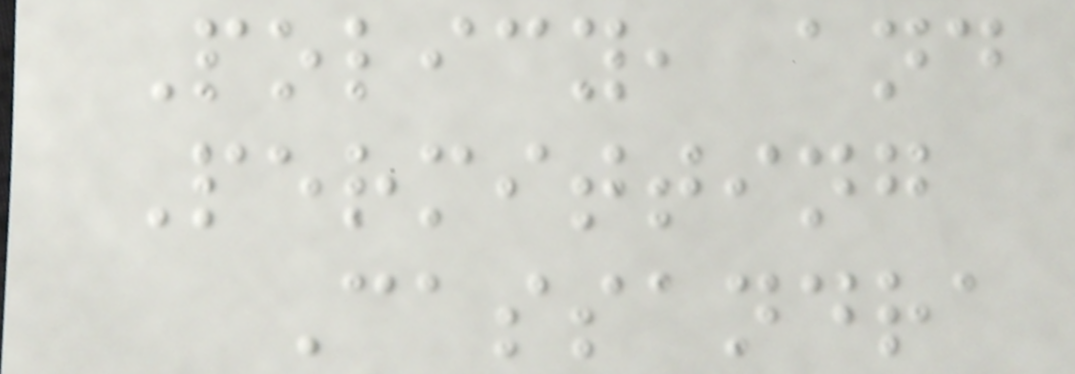Policy, and
Permitting
Cassandra
